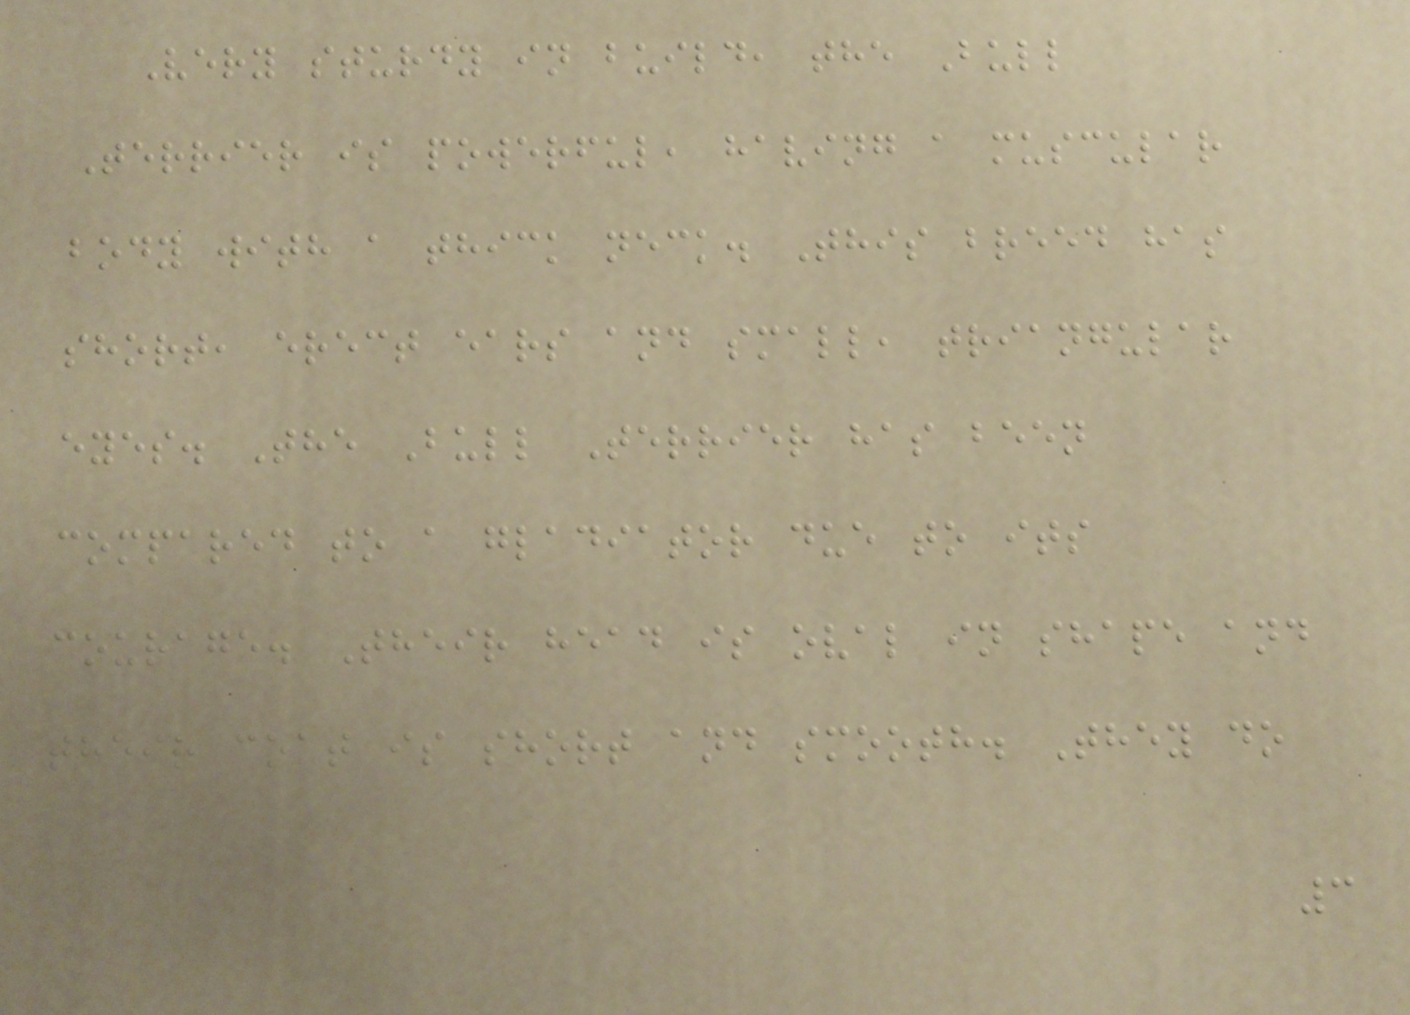Very sturdy in build, the Bull
Terrier is powerful, having a muscular
body with a thick neck. This breed has
short, erect ears and small, triangular
eyes. The Bull Terrier has been
compared to a gladiator due to its
courage. Their head is oval in shape and
their coat is short and smooth. They do
3
